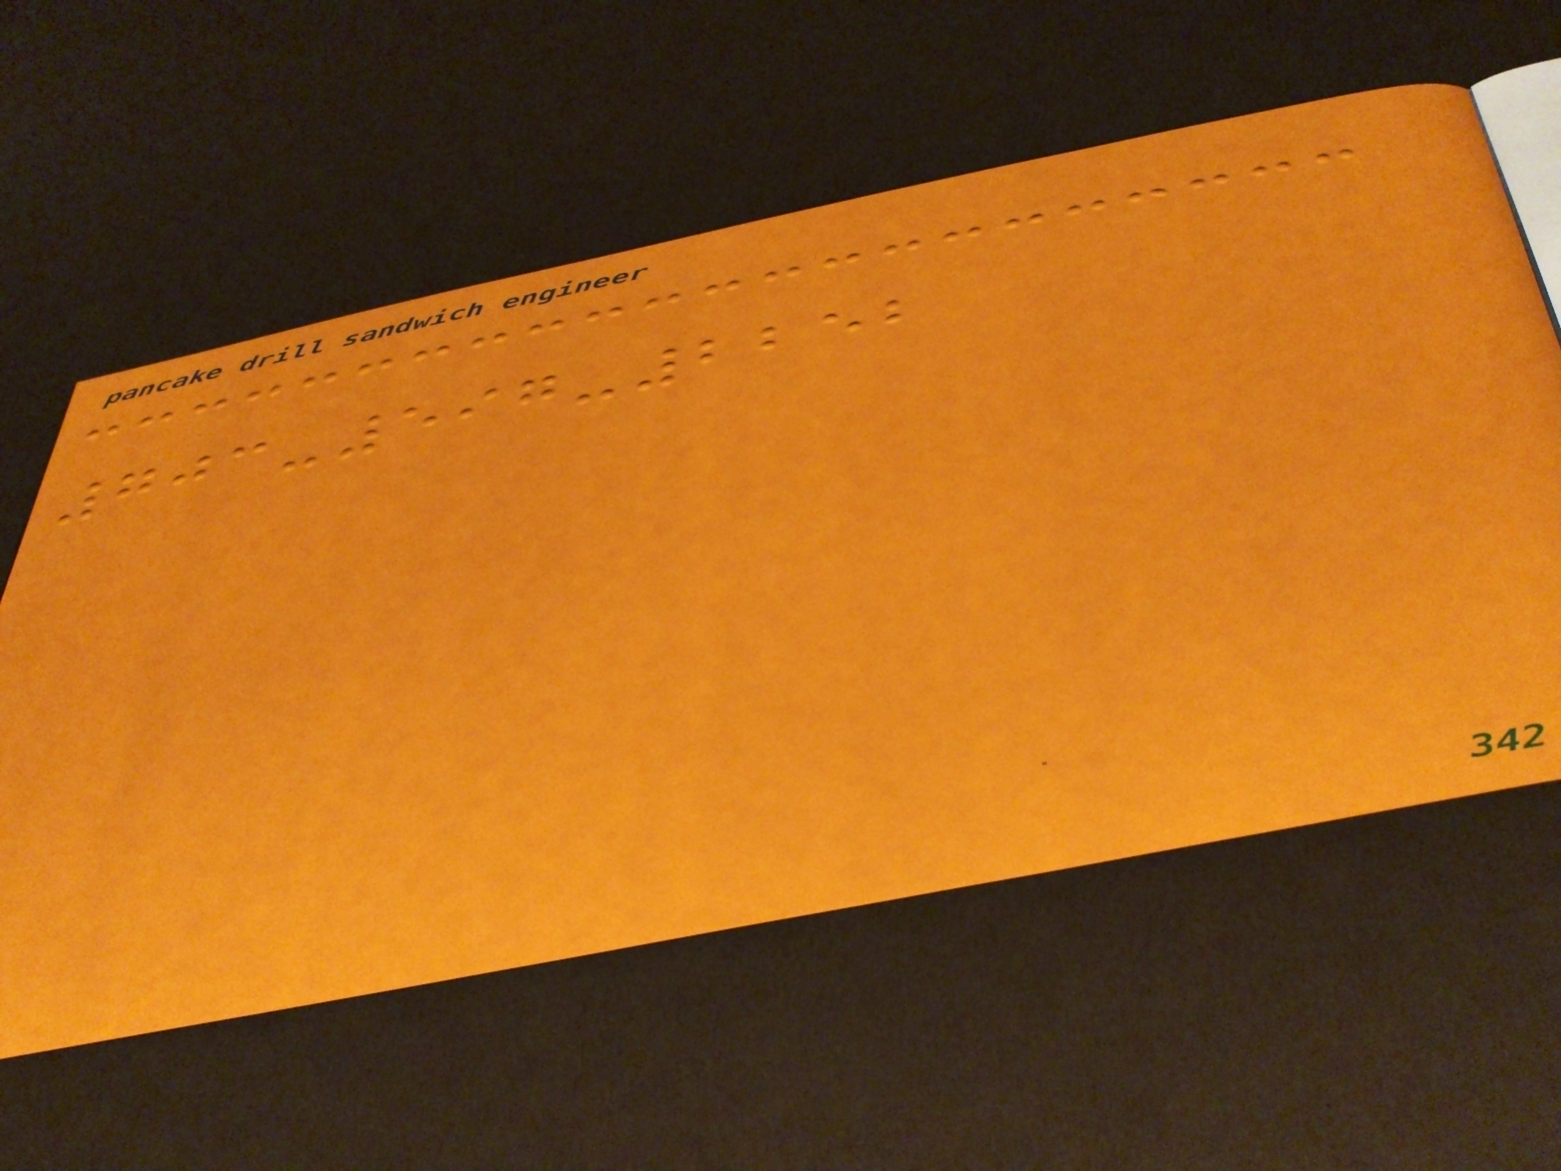703-597-2252
